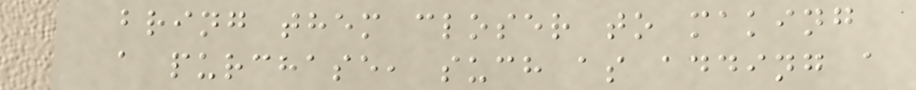bring them closer to making
a purchase, such as adding a
